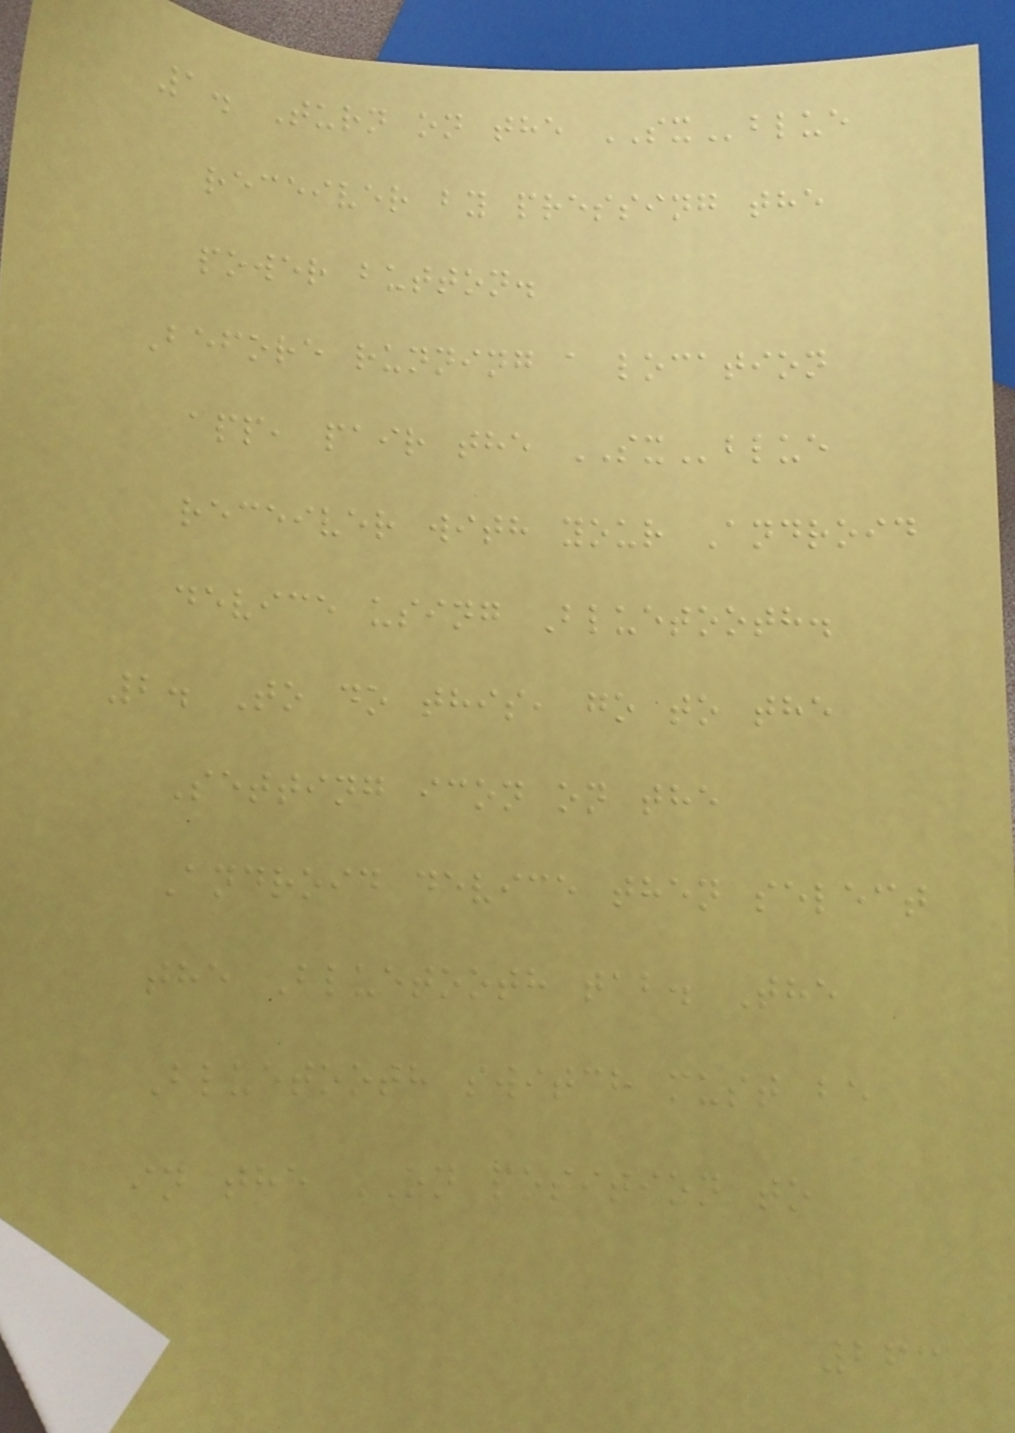1. Turn on the SXblue
receiver by pressing the
power button.
Before running a location
app, pair the SXblue
receiver with your Android
device using Bluetooth.
2. To do this, go to the
Setting icon on the
Android device then select
the Bluetooth tab. The
Bluetooth switch must be
in the ON position to
263
